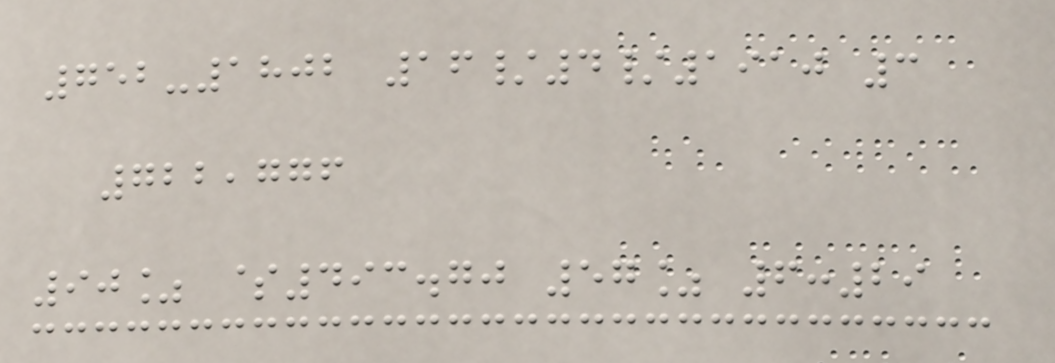752-1802 16/4/1910 3
722,776
90% $493.70 57% 6:29
